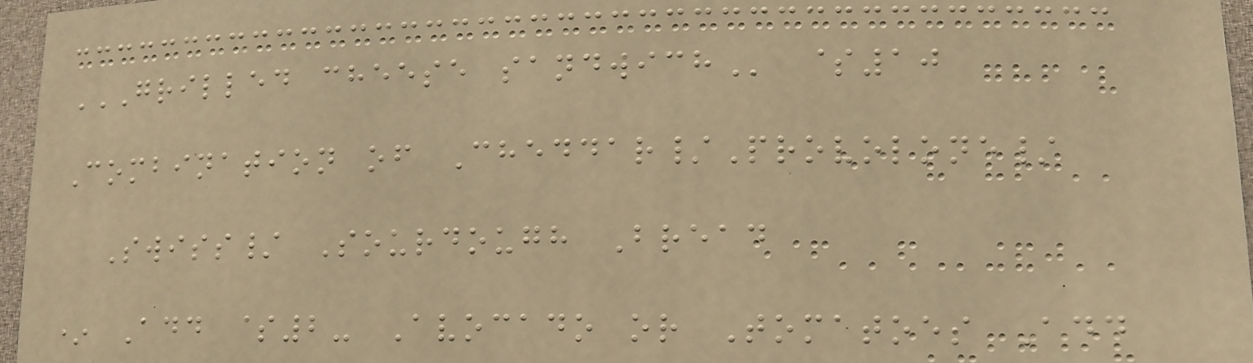GRILLED CHEESE SANDWICH $10
Combination of Cheddar/Provolone/
Swiss/ Sourdough Bread
* Add $2- Avocado or Tomatoes Add
